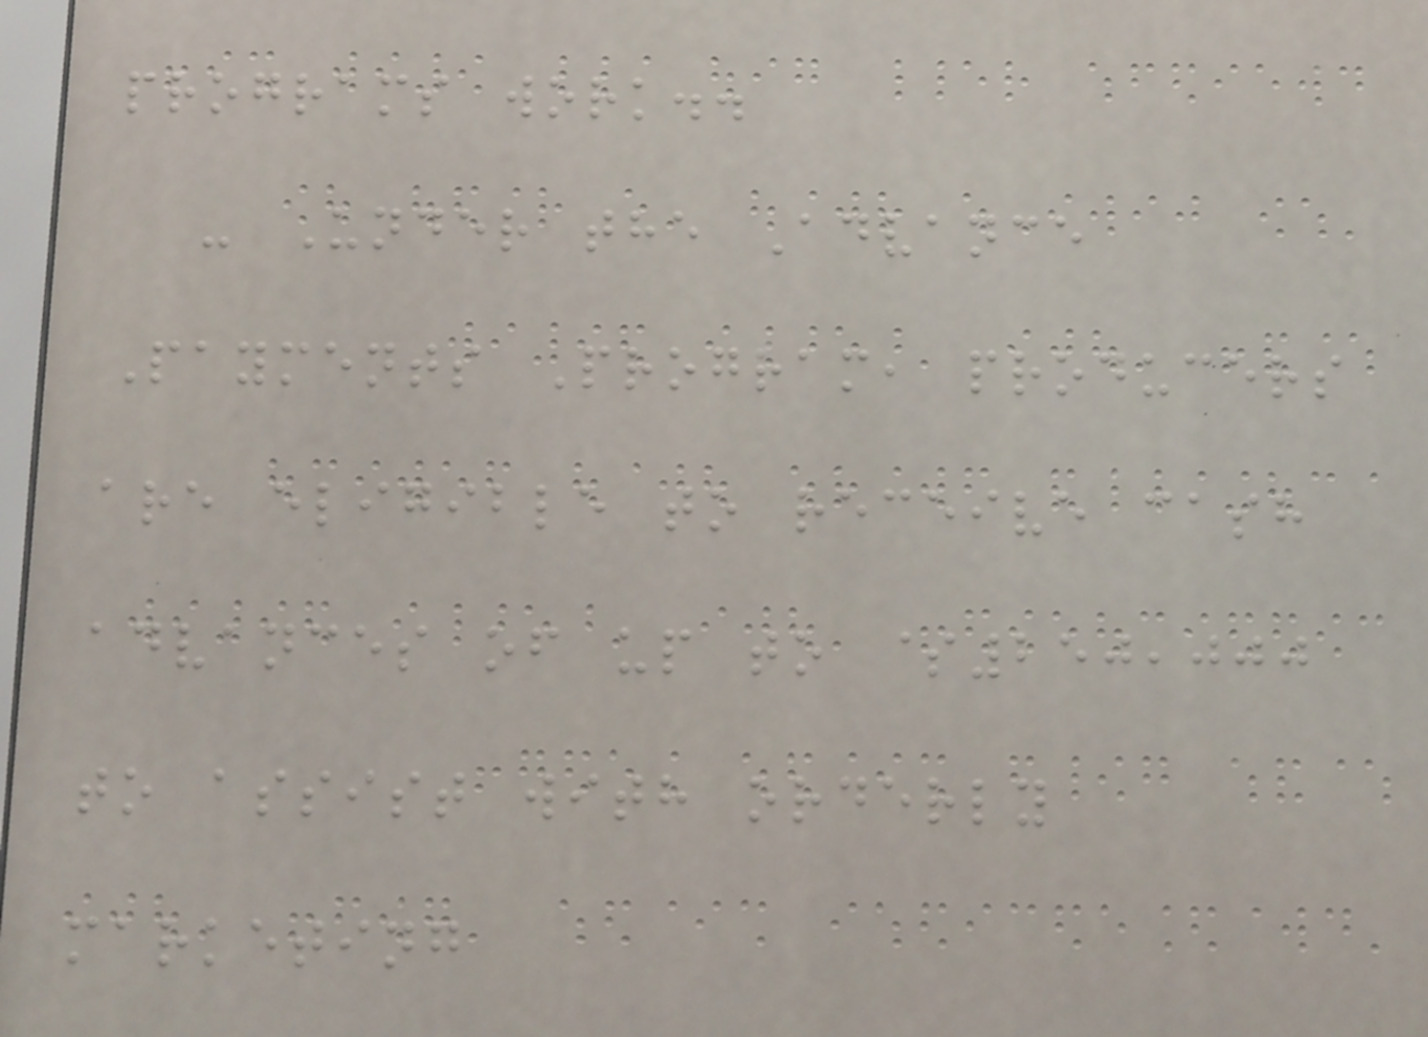programs work..
- Under the Advance
Payments Program, producers
are eligible to receive cash
advances of up to $250,000
to assist with orderly
marketing
